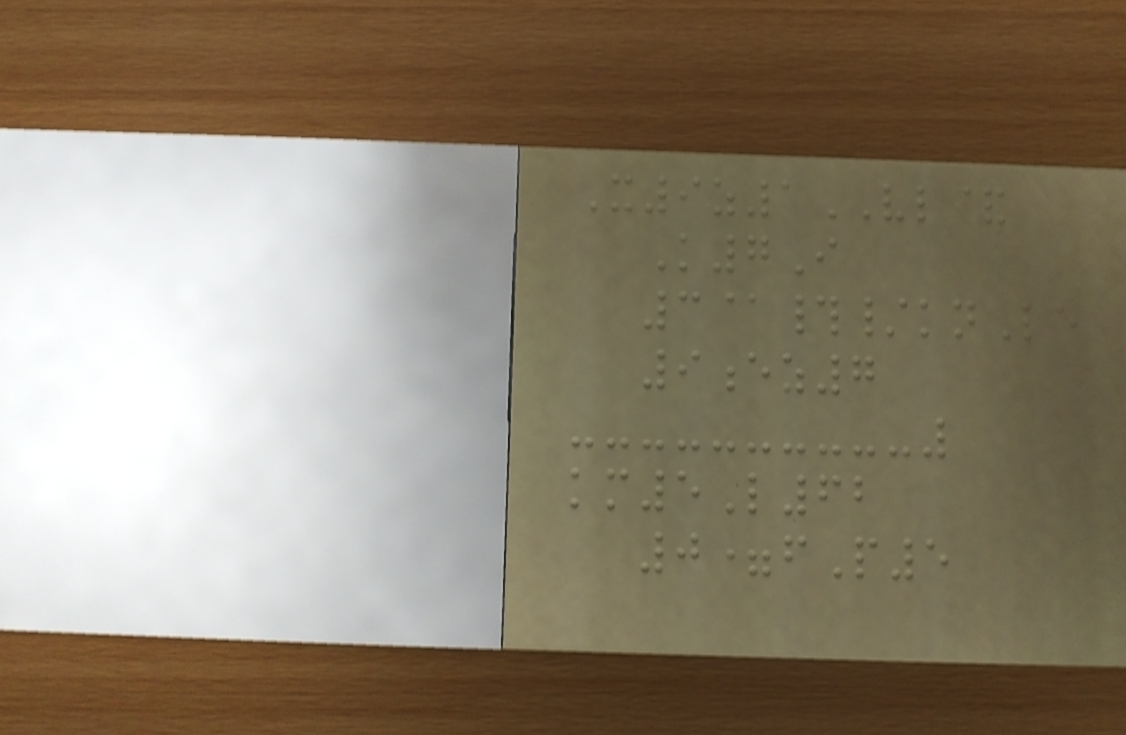X9z1VL&
K7I
3@#/knLe
9ez7
km5L62
0=fP5
